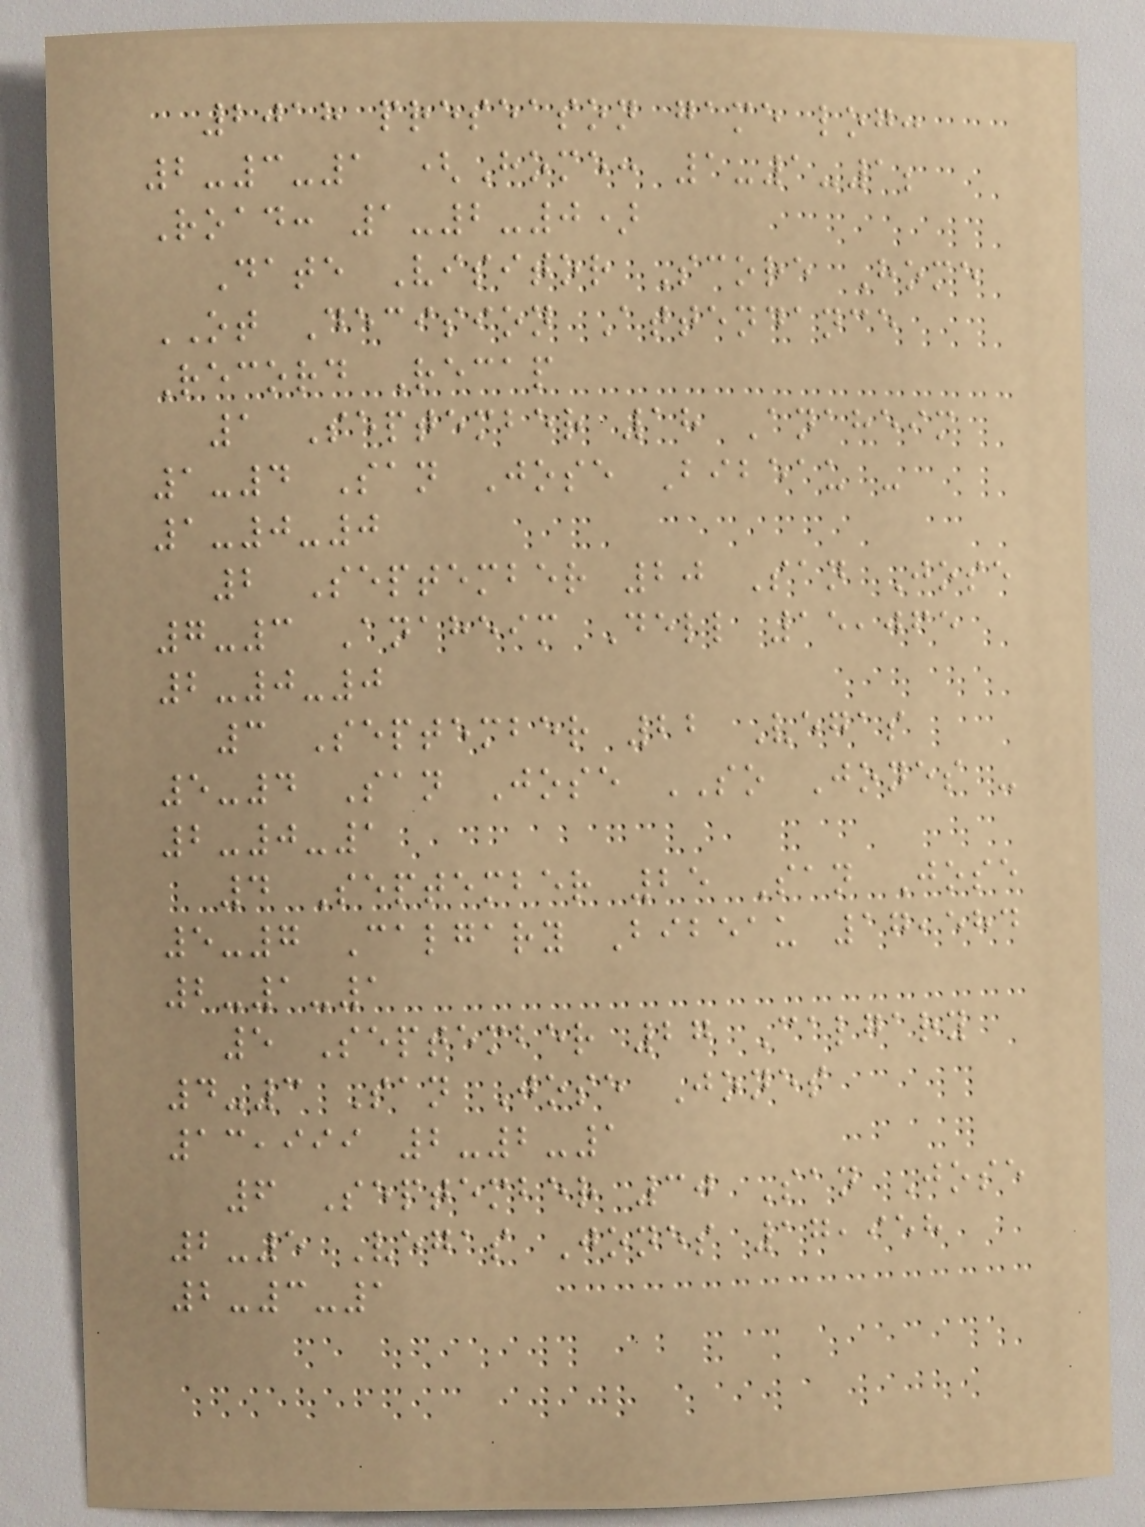2018 preseason game log:
2-3-1 (Home: 1-1-1;
Road: 1-2-0)
Date Visitor Score Home
OT Decision Attendance
Record Recap
1 September 18 Anaheim
1-4 San Jose Bibeau -
1-0-0
2 September 20 San Jose
7-3 Anaheim Dell 15,065
2-0-0
3 September 22 Vegas
5-4 San Jose SO Jones -
2-0-1
4 September 25 San Jose
5-7 Calgary Bibeau 17,584
2-1-1
5 September 27 Calgary
4-3 San Jose Jones
13,999 2-2-1
6 September 30 San Jose
2-5 Vegas Jones 17,958
2-3-1
